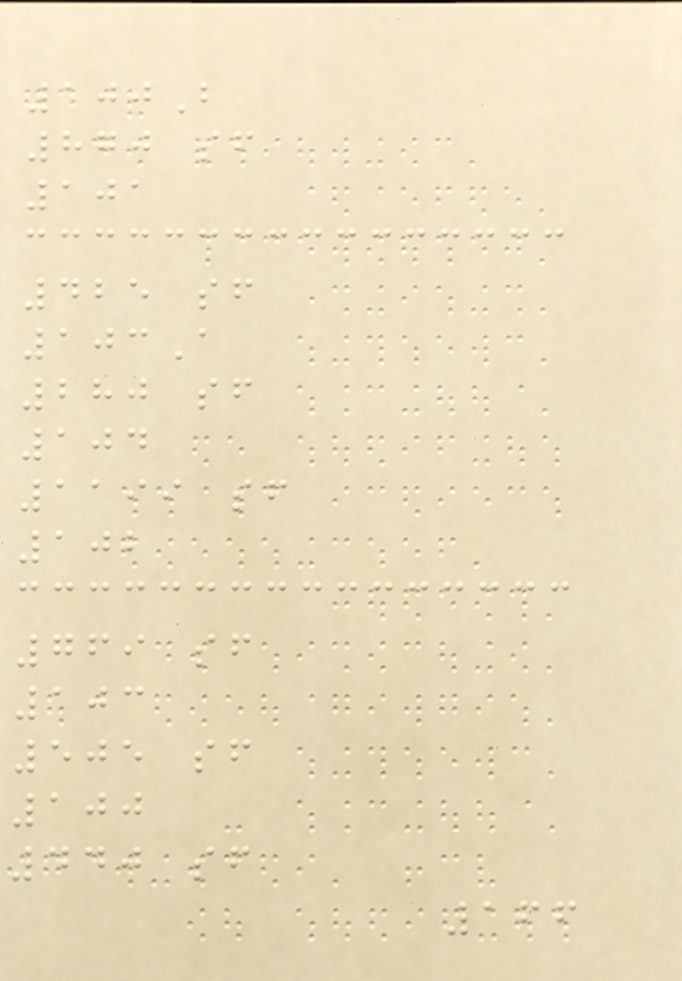100B
870 sf
101
425 sf
103A
280 sf
104
1199 sf
102
769 sf
103
505 sf
100
440 sf
166
